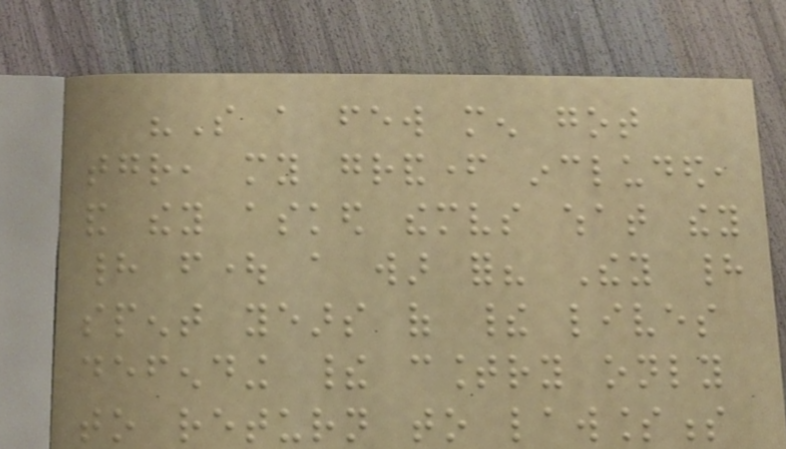"So a few men got
together, my grandfather included,
and they asked themselves what they
had fought a war for? They had
spent years of their lives
defending their country only
to return to lawlessness
